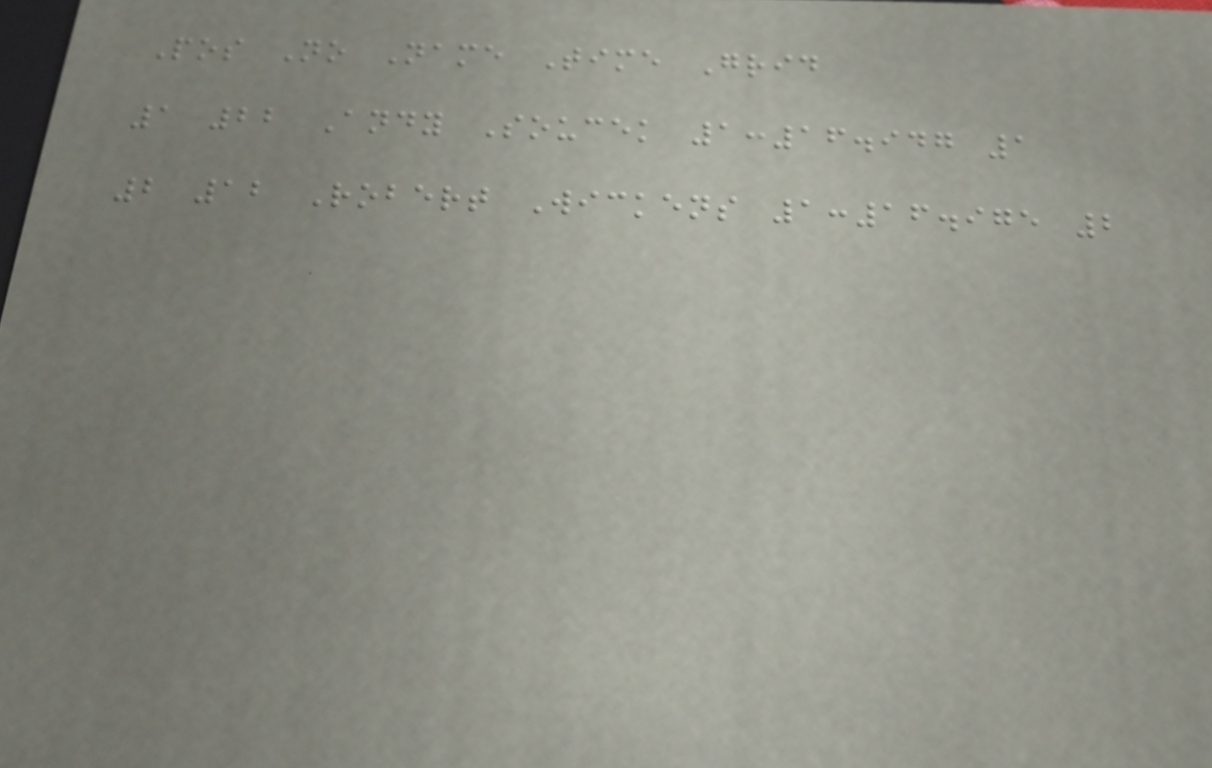Pos No Name Time Grid
1 22 Andy Soucek 1:16.947 1
2 12 Robert Wickens 1:16.975 2
